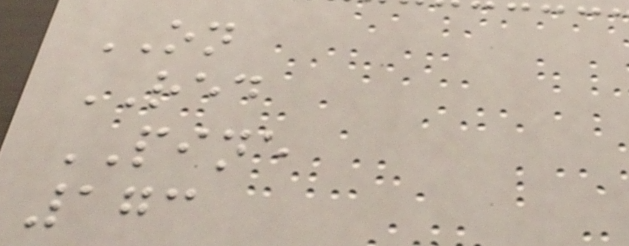ON
RED
PINE
173
